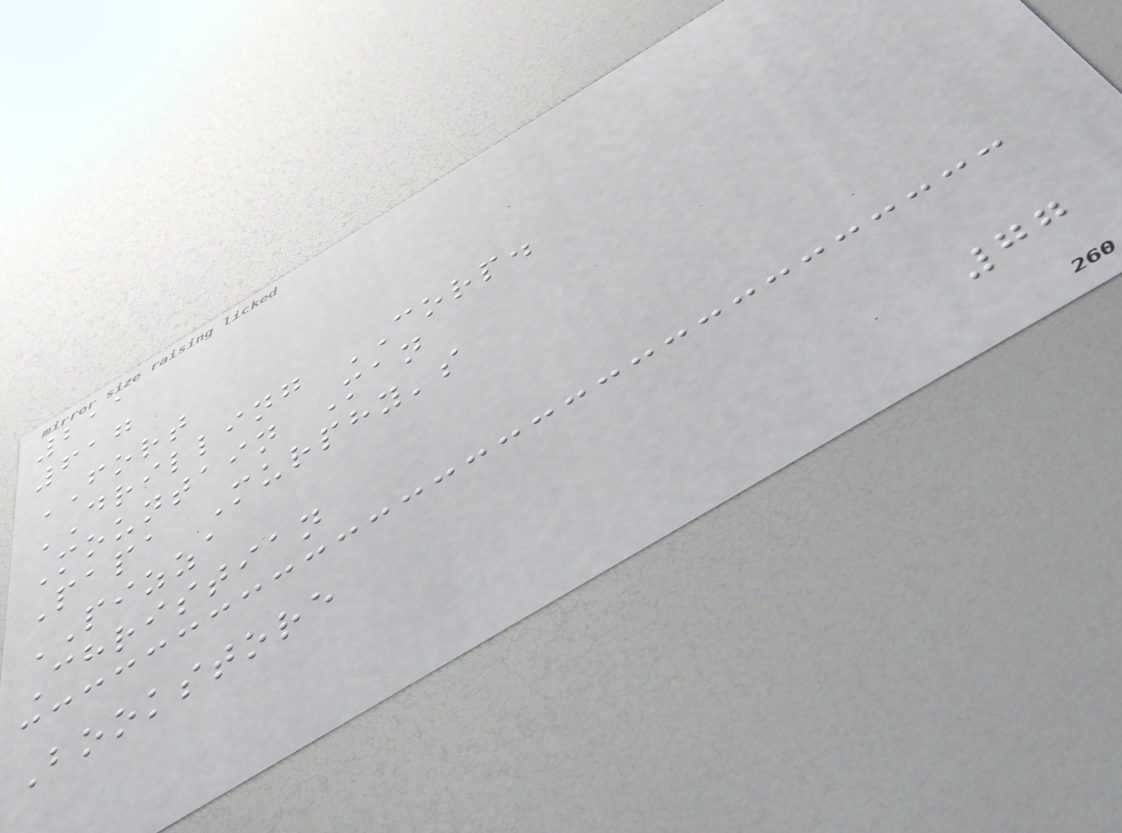211
617
FORT
DRILLING CORP.
Mountain Man
Papa Murphy's
PIZZA
Christian
Bookstore
77
